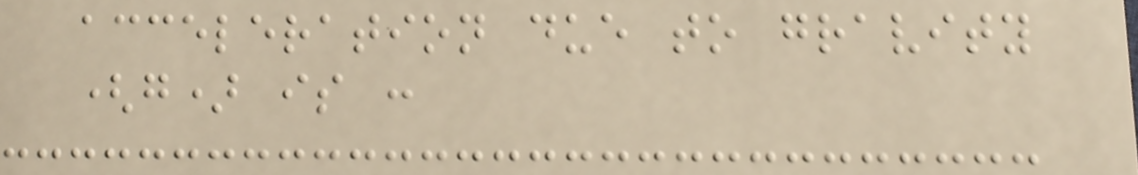acceleration due to gravity
(g) is :
